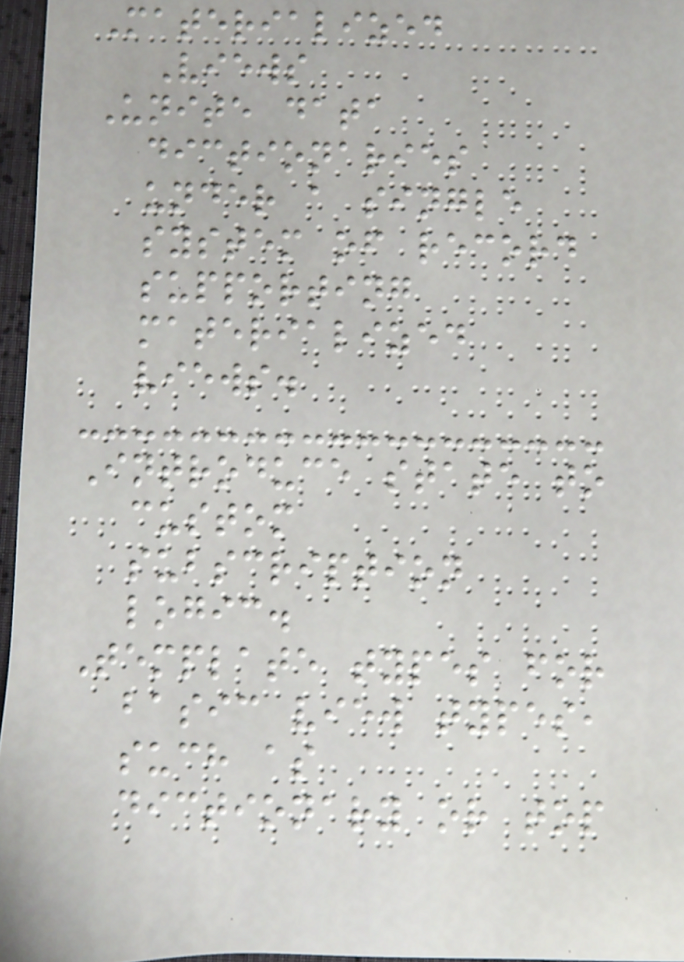Materialized
Views
Unite data
dictionaries
under a single
system of record
supporting
materialized
views.
Introduce state to
custom
subscription
logic.
Template types for
basic view types,
such as
dictionary or top
